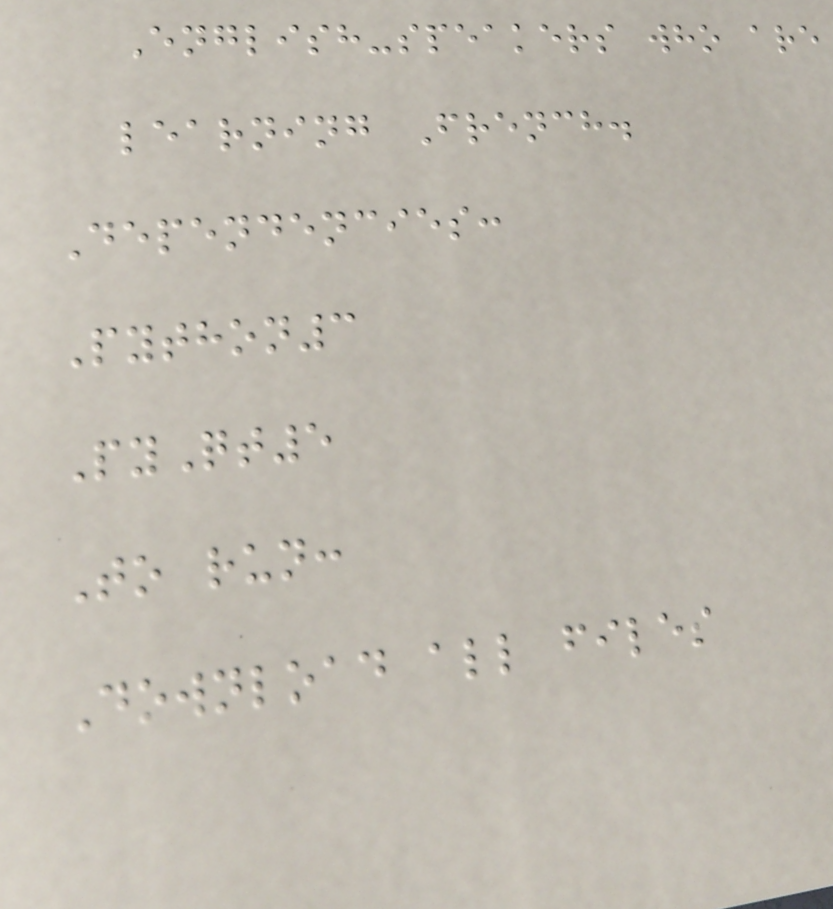English-speakers who are
learning French.
Dependencies:
Python3
PyQt5
To run:
Download all files
